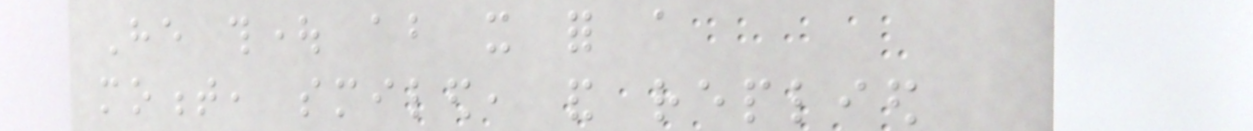He thought about it for a
moment, smiled, and replied
